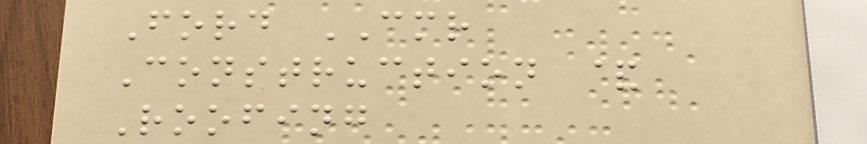Ford CMR
Construction &
Roofing
